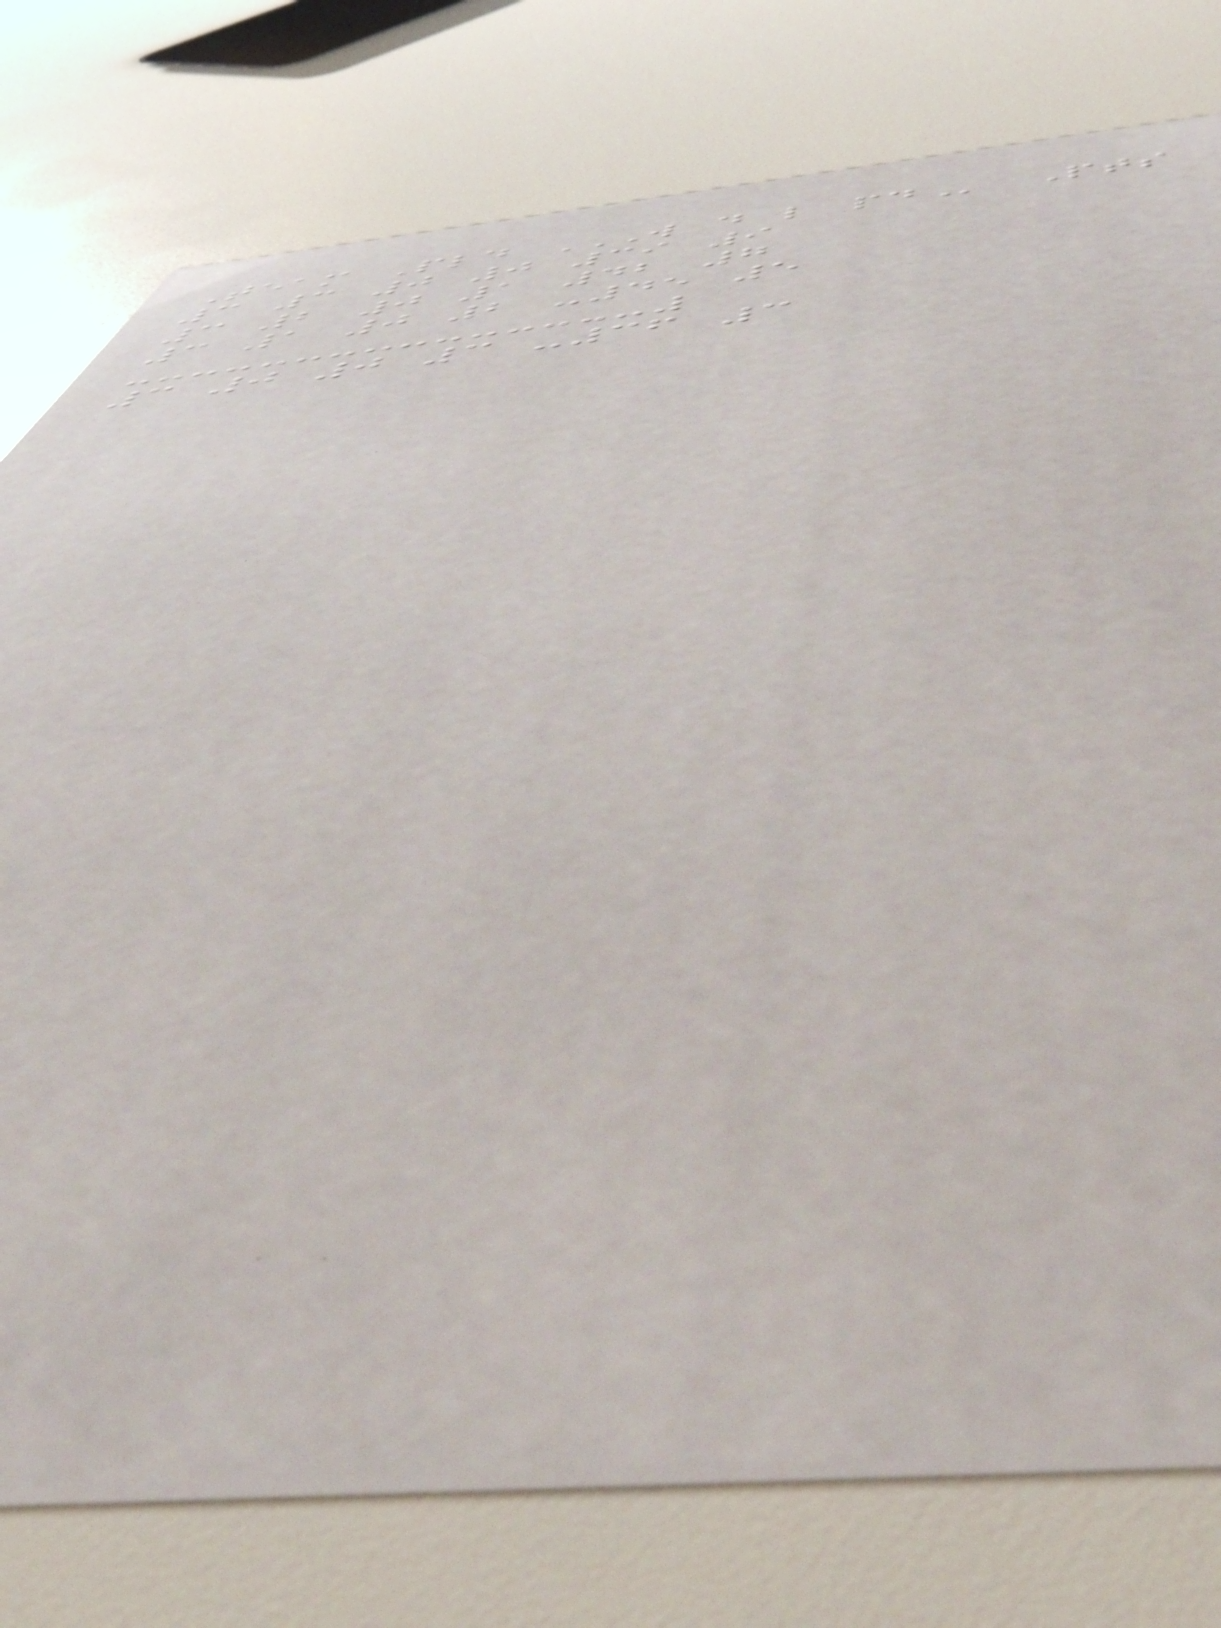Team Pld W D L PD Pts
3 3 0 0 39 9
3 2 0 1 42 7
3 1 0 2 -45 5
3 0 0 3 -36 3
